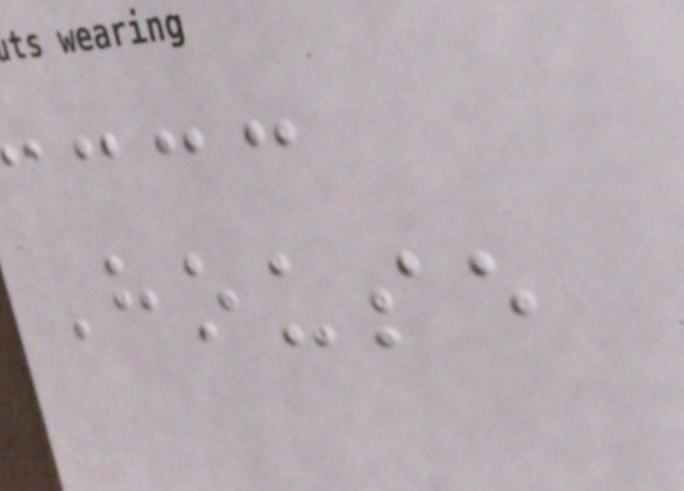House
